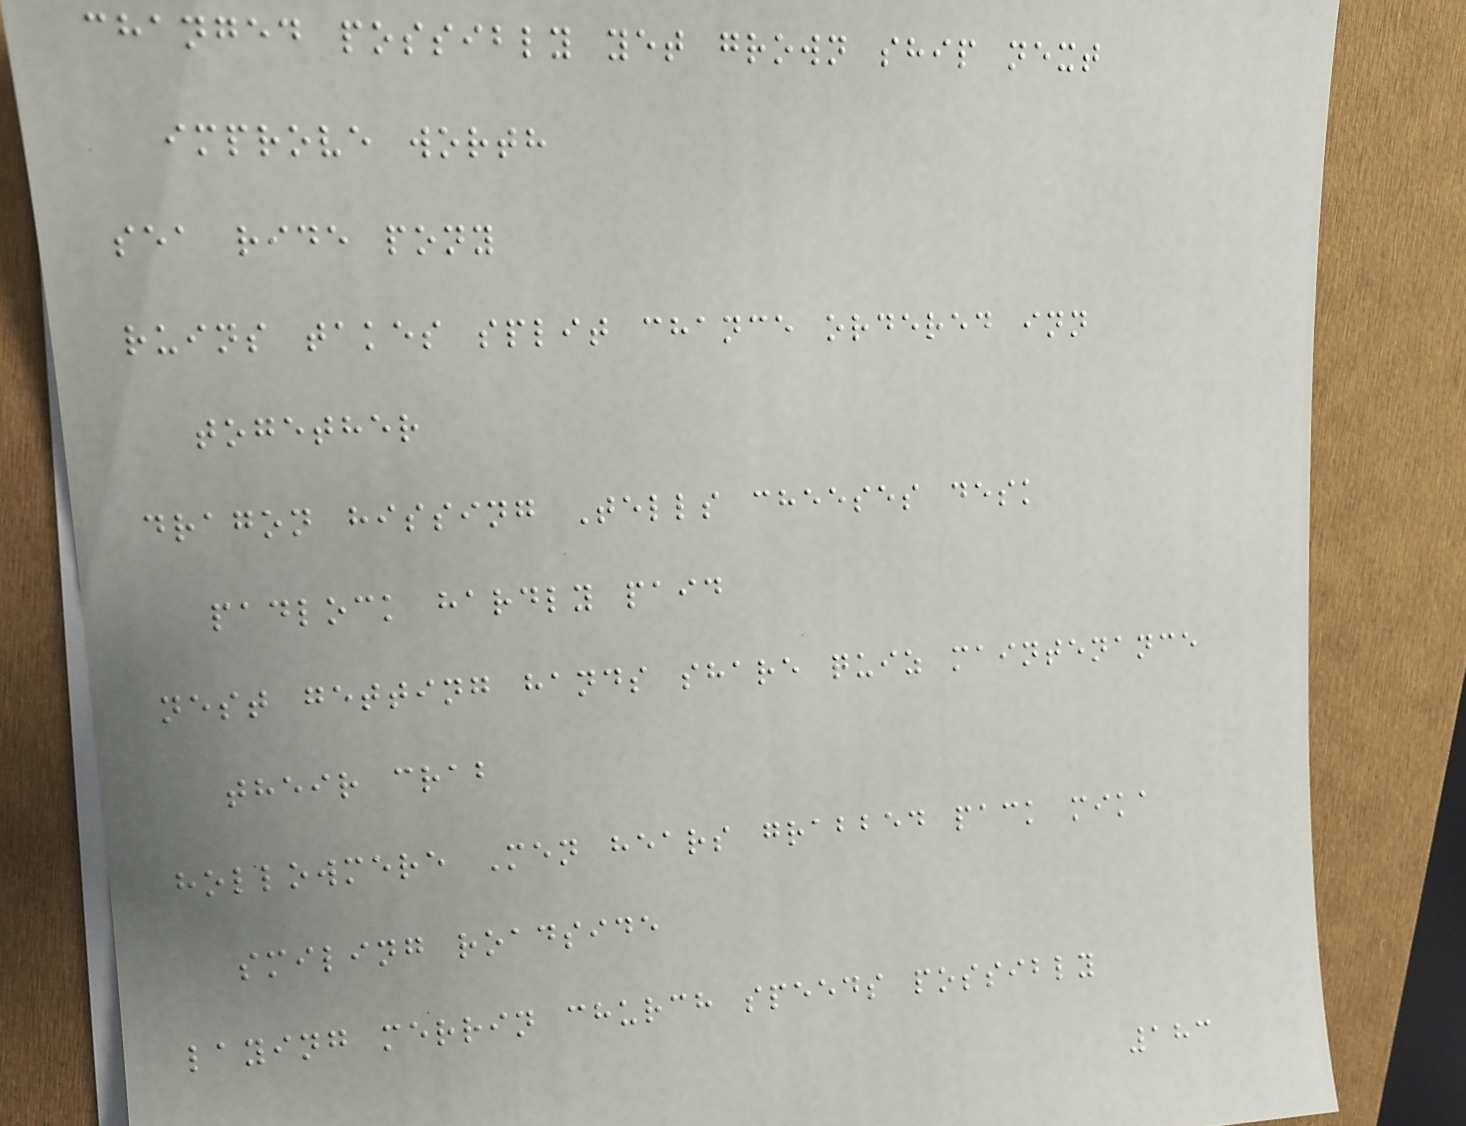changed possibly yet grown ship next
improve worth
sea ride pony
ruins takes split chance ordered inn
together
dragon hissing Tells cheeses desk
padlock hardly paid
nest getting hands share quiz maintenance
their crab
hollowmere Men hears grabbed pack mika
smiling roadside
laying merrin church speeds possibly
183
